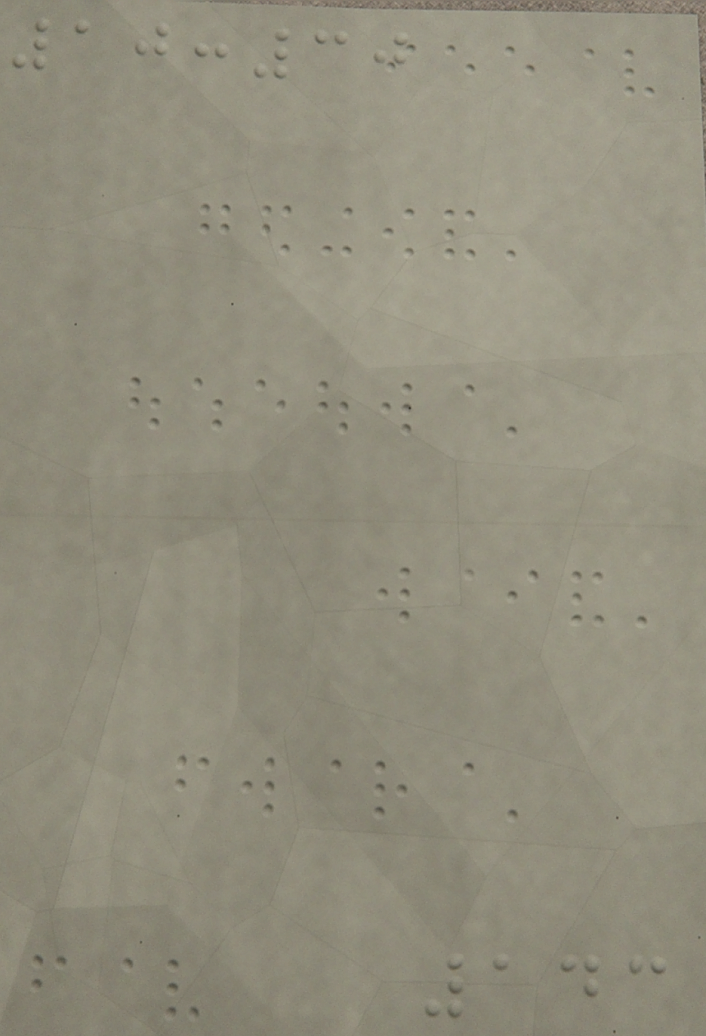10:30
143
